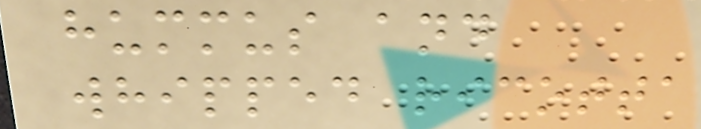hummus and
whipped ricotta
